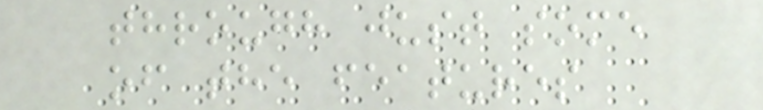through just some
of the features
